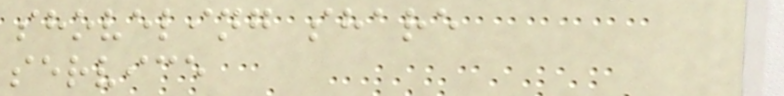shoveling share
service
